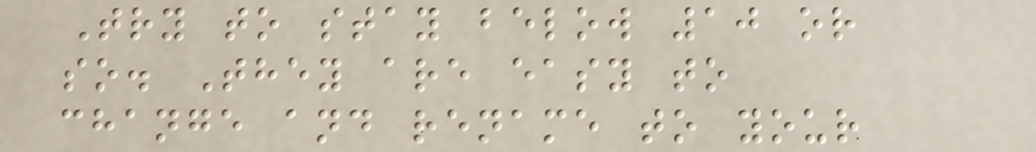Try to stay below 10 or
so. They are easy to
change and rename to your
